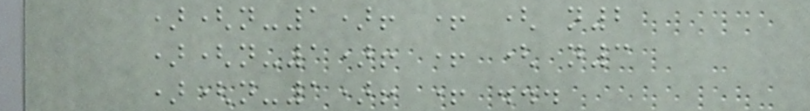)(n-1)! + ( n2
)(n-1)! + ( n3
)(n-1)! + ...
